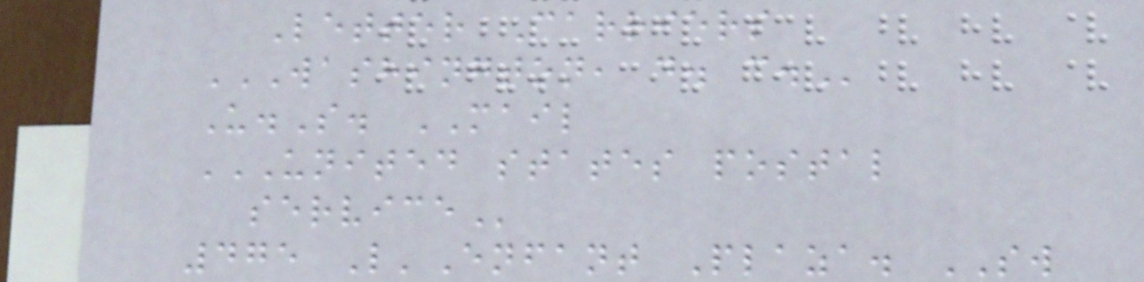Letter Carriers
WASHINGTON, D. C.
U.S. MAIL
UNITED STATES POSTAL
SERVICE
475 L'Enfant Plaza. SW
